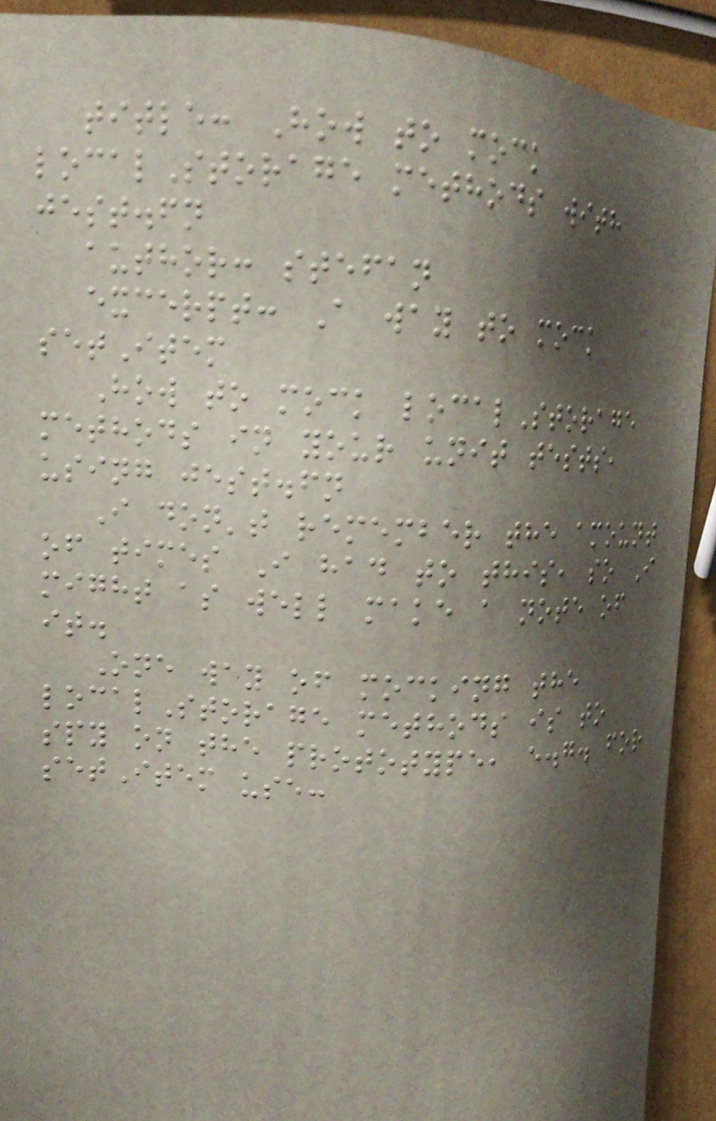title: How to mock
localStorage methods with
jest.fn
author: stefan
excerpt: A way to mock
setItem
How to mock localStorage
methods in your unit tests,
using jest.fn
I don't remember the amount
of times I had to this, so I
might as well make a note of
it.
One way of mocking the
localStorage methods is to
spy on the prototype, e.g. for
setItem use:
